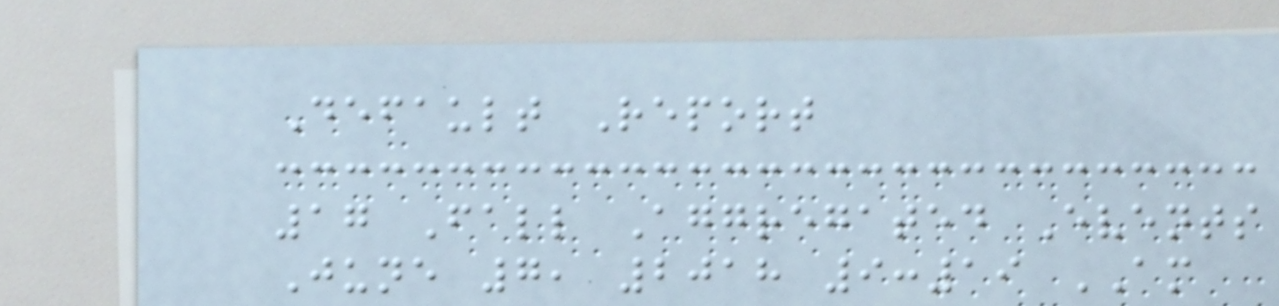Default Report
17 Fall Aggregated Events
June 7, 2018 9:19 AM
